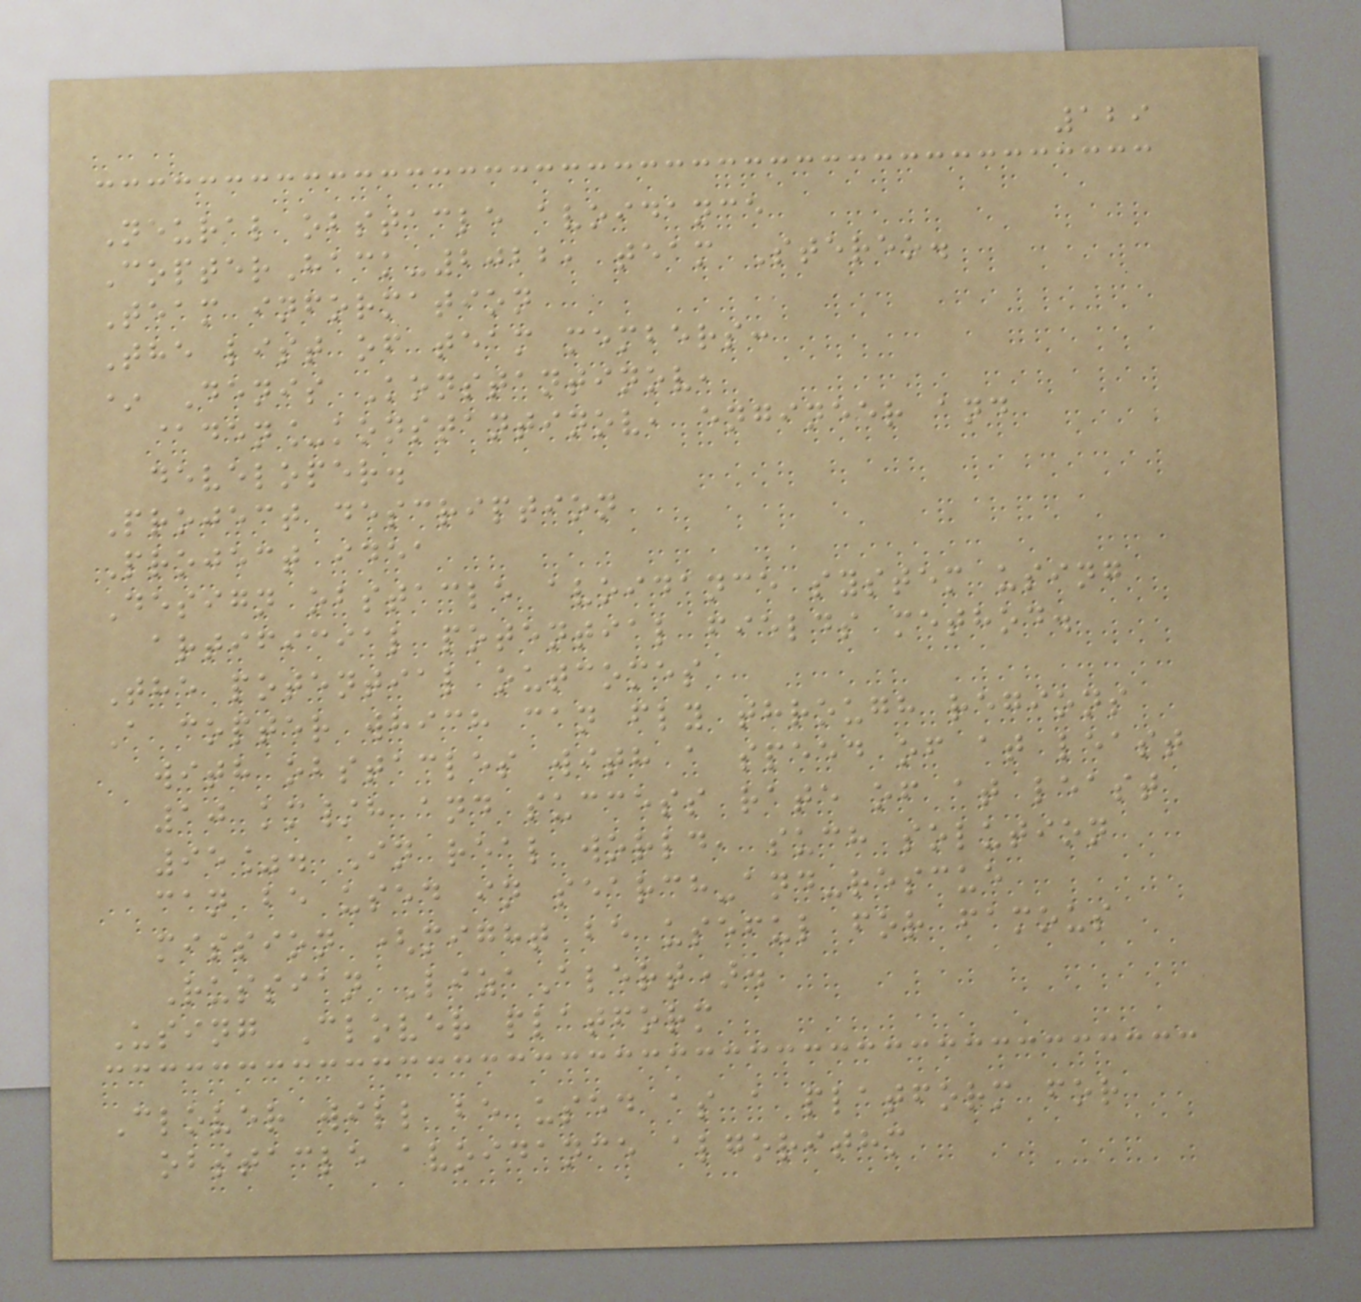129
Neural obstacle avoidance
CopterHack-2022, team Stereo.
Team information
The list of team members:
* Denis Konstantinov,
@den_konstantinov, engineer and
developer.
Project description
Project idea
Design obstacle avoidance system using
artificial potential fields method.
The potential outcomes
A copter which can fly through regions
with obstacles with a speed of at least
10 km/h and success rate of at least
95%. In real world, such solution
can be used in search-and-rescue
mission (might be useful for famous
Russian LizaAlert).
Using Clover platform
Clover will be used as a platform for
obstacle avoidance algorithm
